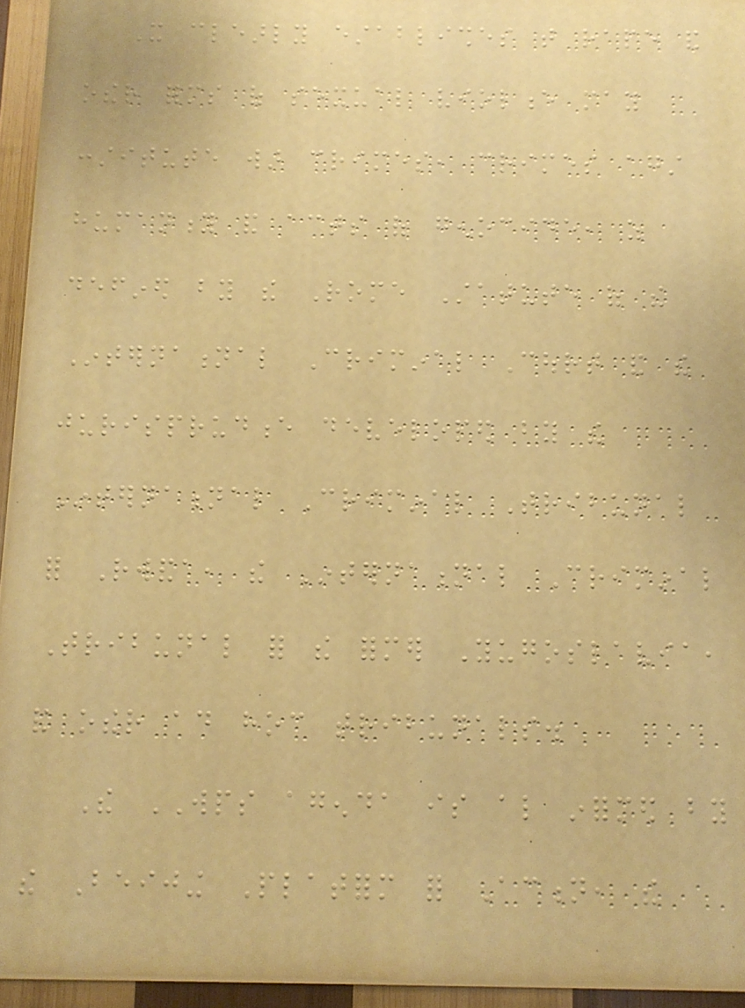It clearly establishes that rape and
other forms of sexual violence may
constitute war crimes, crimes against
humanity and acts of genocide, as
defined by the Rome Statute of the
International Criminal Court and the
jurisprudence developed by the
International Criminal Tribunal
for Rwanda, the International Criminal
Tribunal for the former Yugoslavia,
and other ad hoc tribunals.
The WPS agenda is also informed by
the Beijing Platform for Action, the
